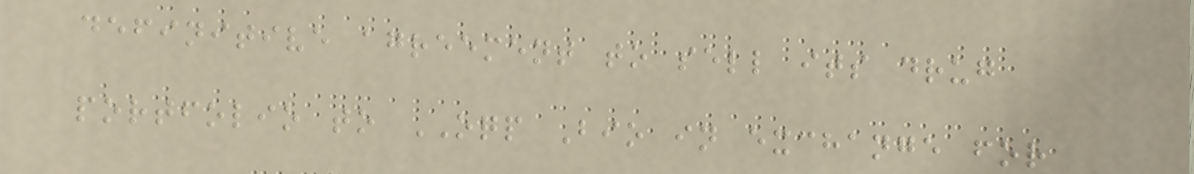definitive agreement to sell its drug
portfolio to OQP Bio in exchange for
